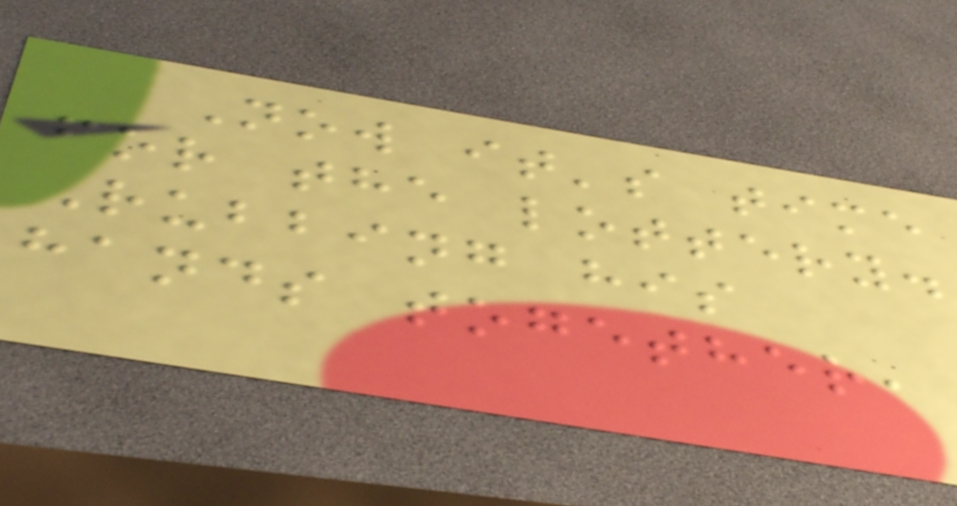Now it's time
for the lottery.
Rubbing his
hands together,
